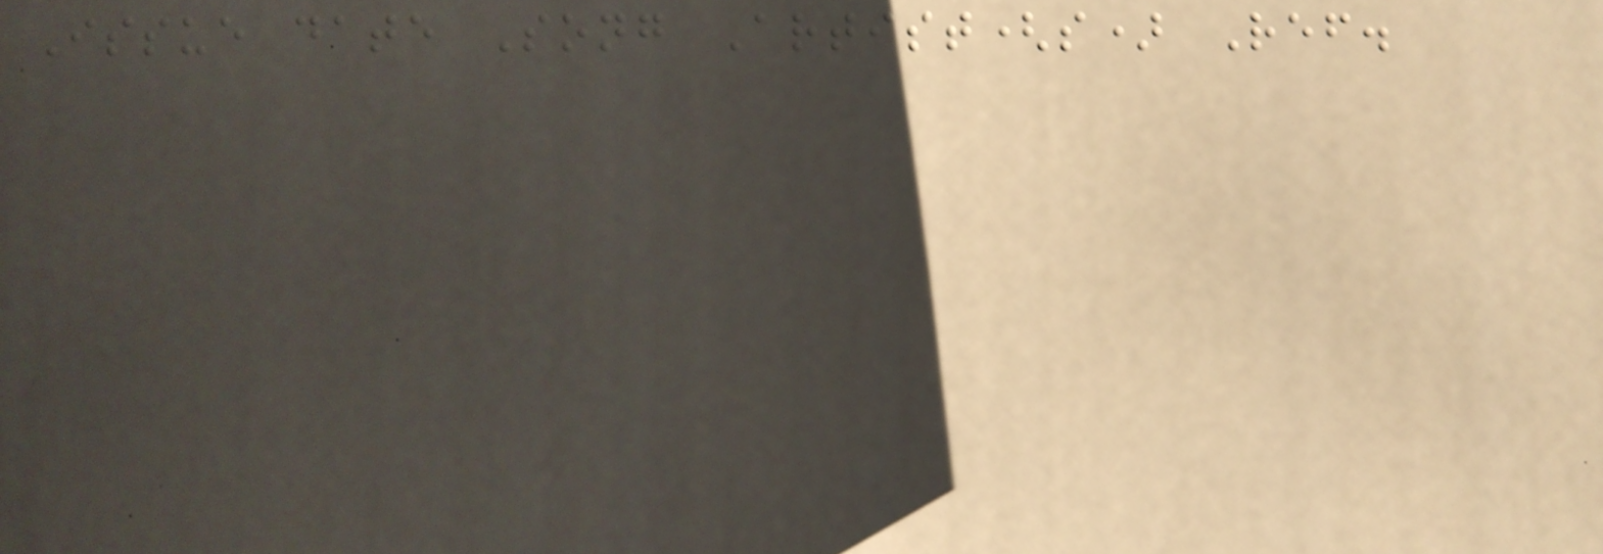Issue date Song Artist(s) Ref.
